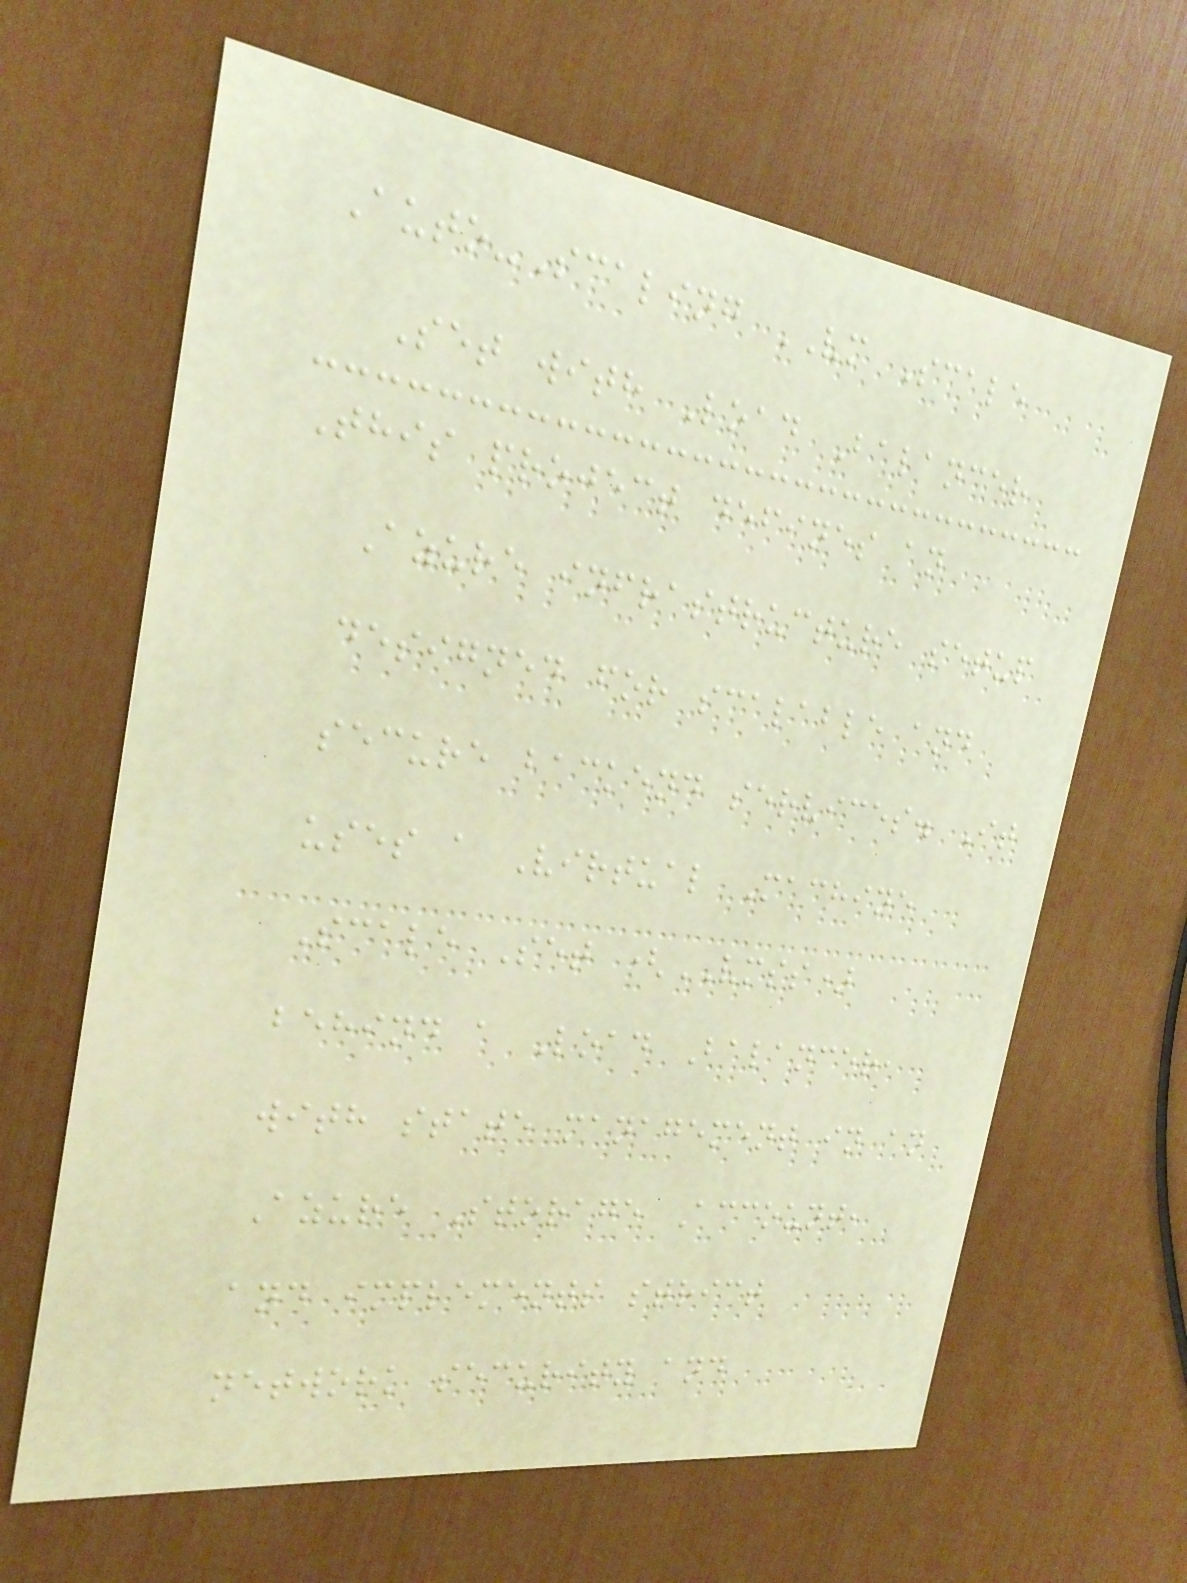Auto-Scaling VM Scale
Set with Load Balancer
This project defines an
Azure infrastructure setup
designed for scalable and
secure backend services. It
uses a Virtual Machine
Scale Set (VMSS)
behind a Load Balancer,
with state management in an
Azure Storage Account,
and implements strict
network security and
